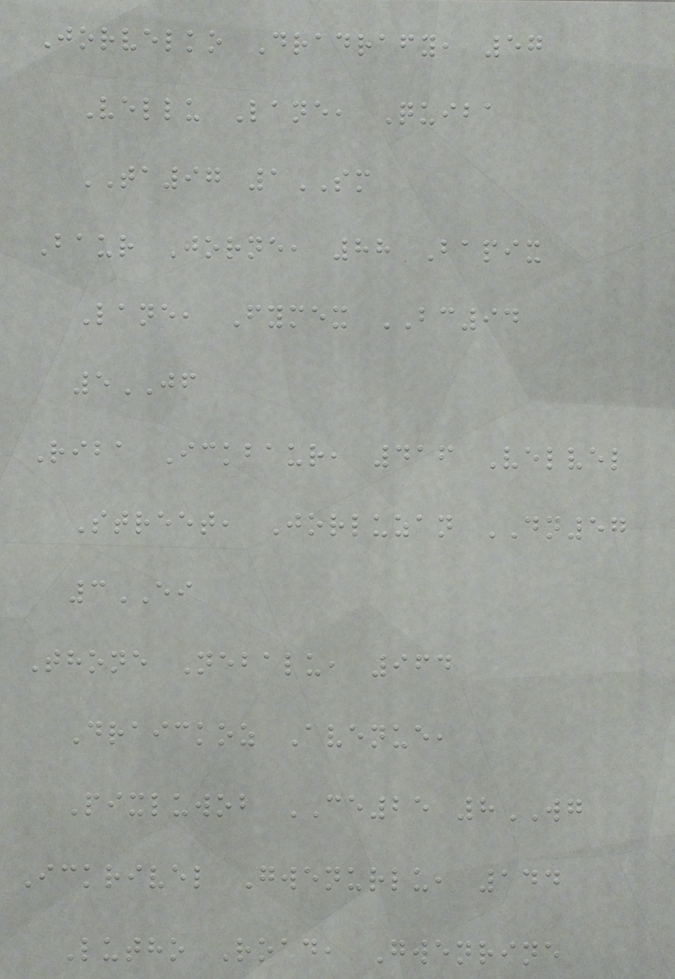Jorvelko Dradrafy, 57
Vellu Lane, Quiba
TA97 1SM
Baur Jorne, 88 Bapix
Lane, Fymex BC94
5JF
Riba Ickbaur, 416 Velvel
Street, Jorluzan DN57
3EI
Thone Nebalu, 964
Draickoz Avenue,
Pixluwob CE25 8WG
Ickrivel Gwenurlu, 144
Lutho Road, Gwenrine
